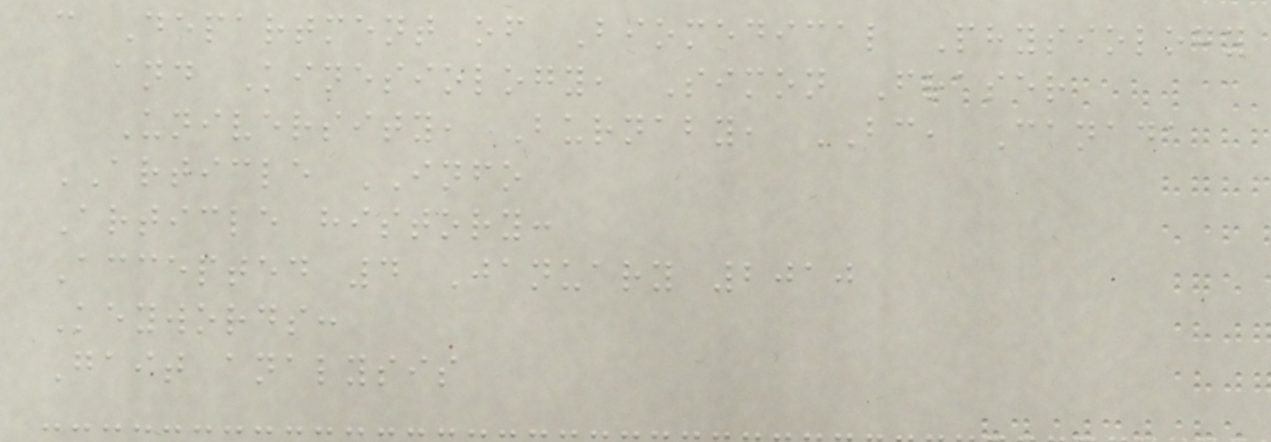c Department of Biomedical Physiology
and Kinesiology, Simon Fraser
University, Burnaby, BC, Canada
ARTICLE INFO
Article history:
Accepted 4 January 2010
Keywords:
Gait analysis
